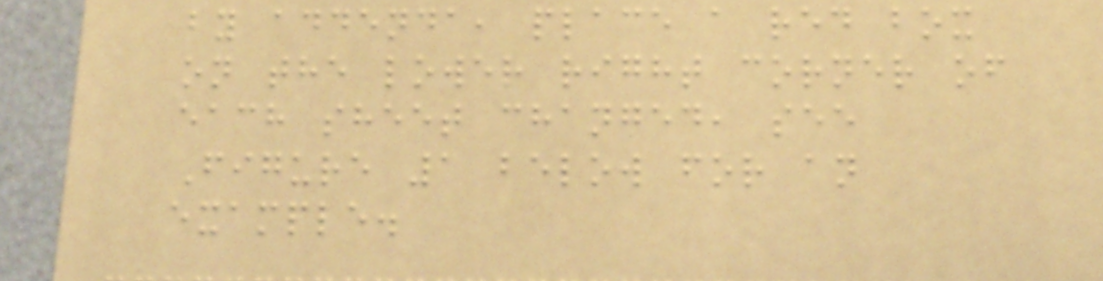by addenda, place a red box
on the lower right corner of
each sheet changed, see
Figure 1 below for an
example.
